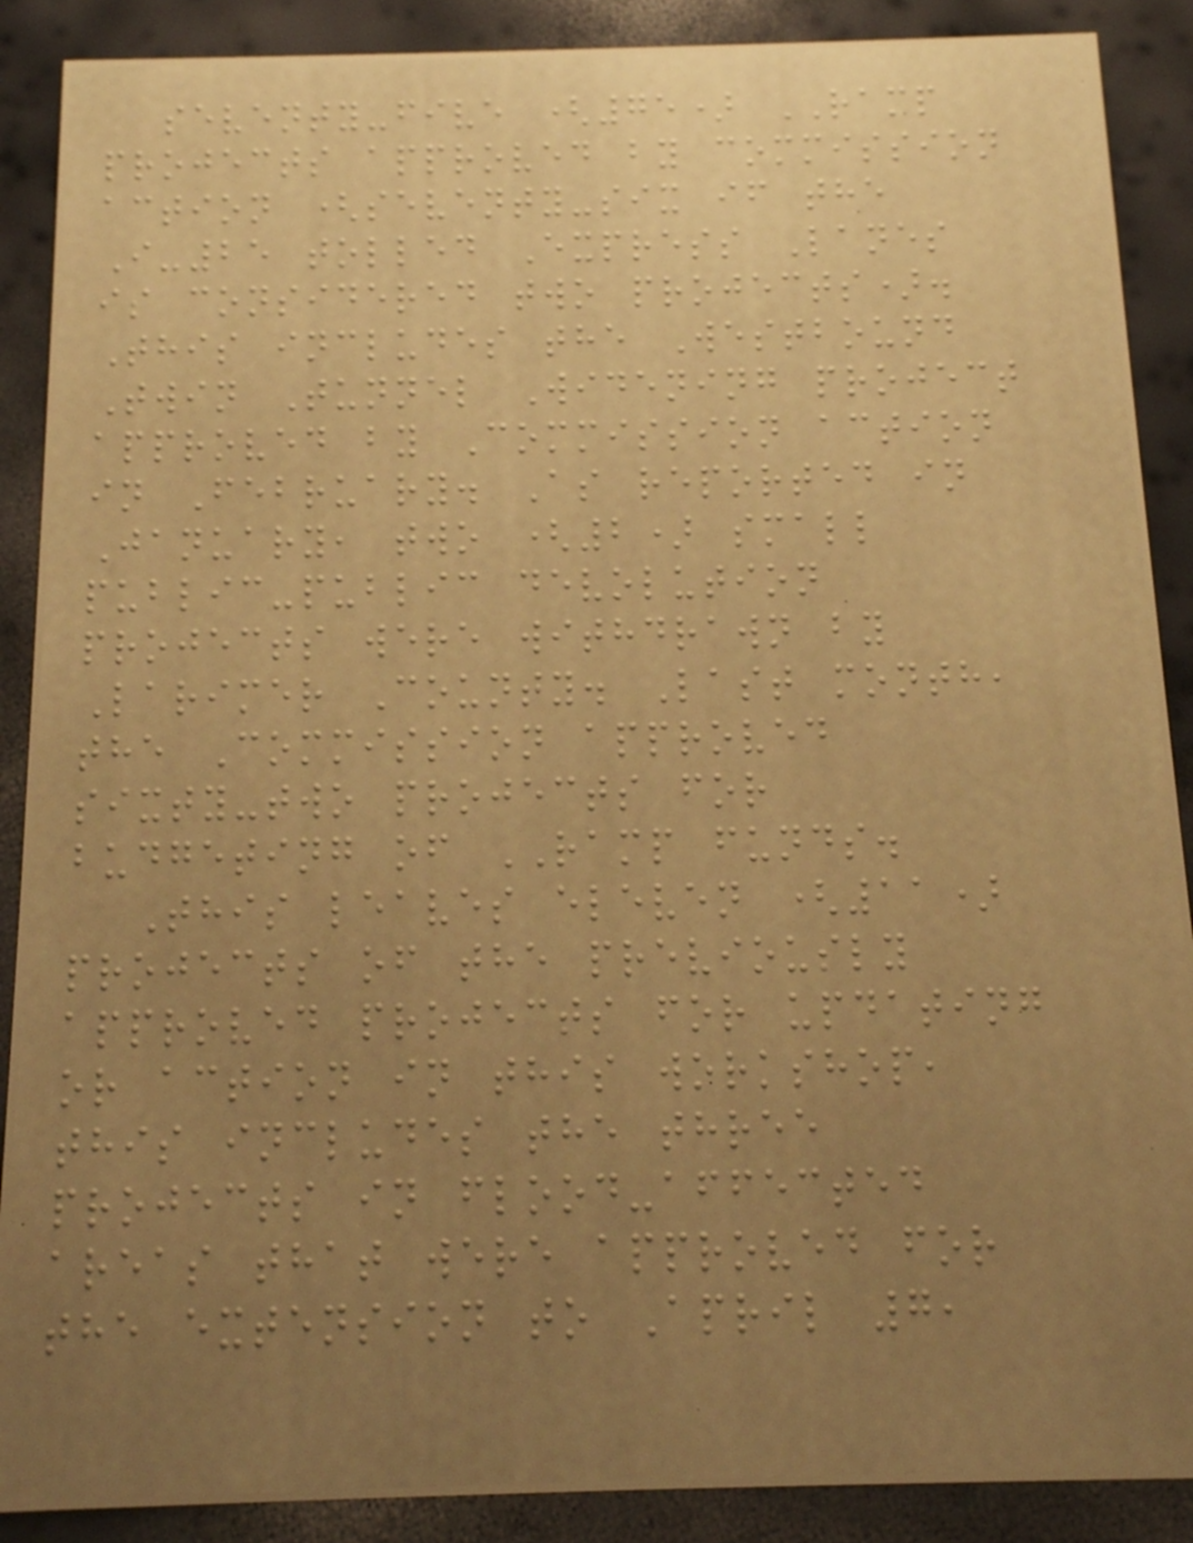seventy-five (75) RAMP
projects approved by commission
action (seventy-six if the
I-25 tolled Express Lanes
is considered two projects).
This includes the Westbound
Twin Tunnel Widening project
approved by Commission action
in February. As reported in
January, two (2) small
public-public devolution
projects were withdrawn by
Larimer County. Last month,
the Commission approved
sixty-two projects for
budgeting of RAMP funds.
This leaves eleven (11)
projects of the previously
approved projects for updating
or action in this workshop,
this includes the three
projects in flood-affected
areas that were approved for
the extension to April 7,
